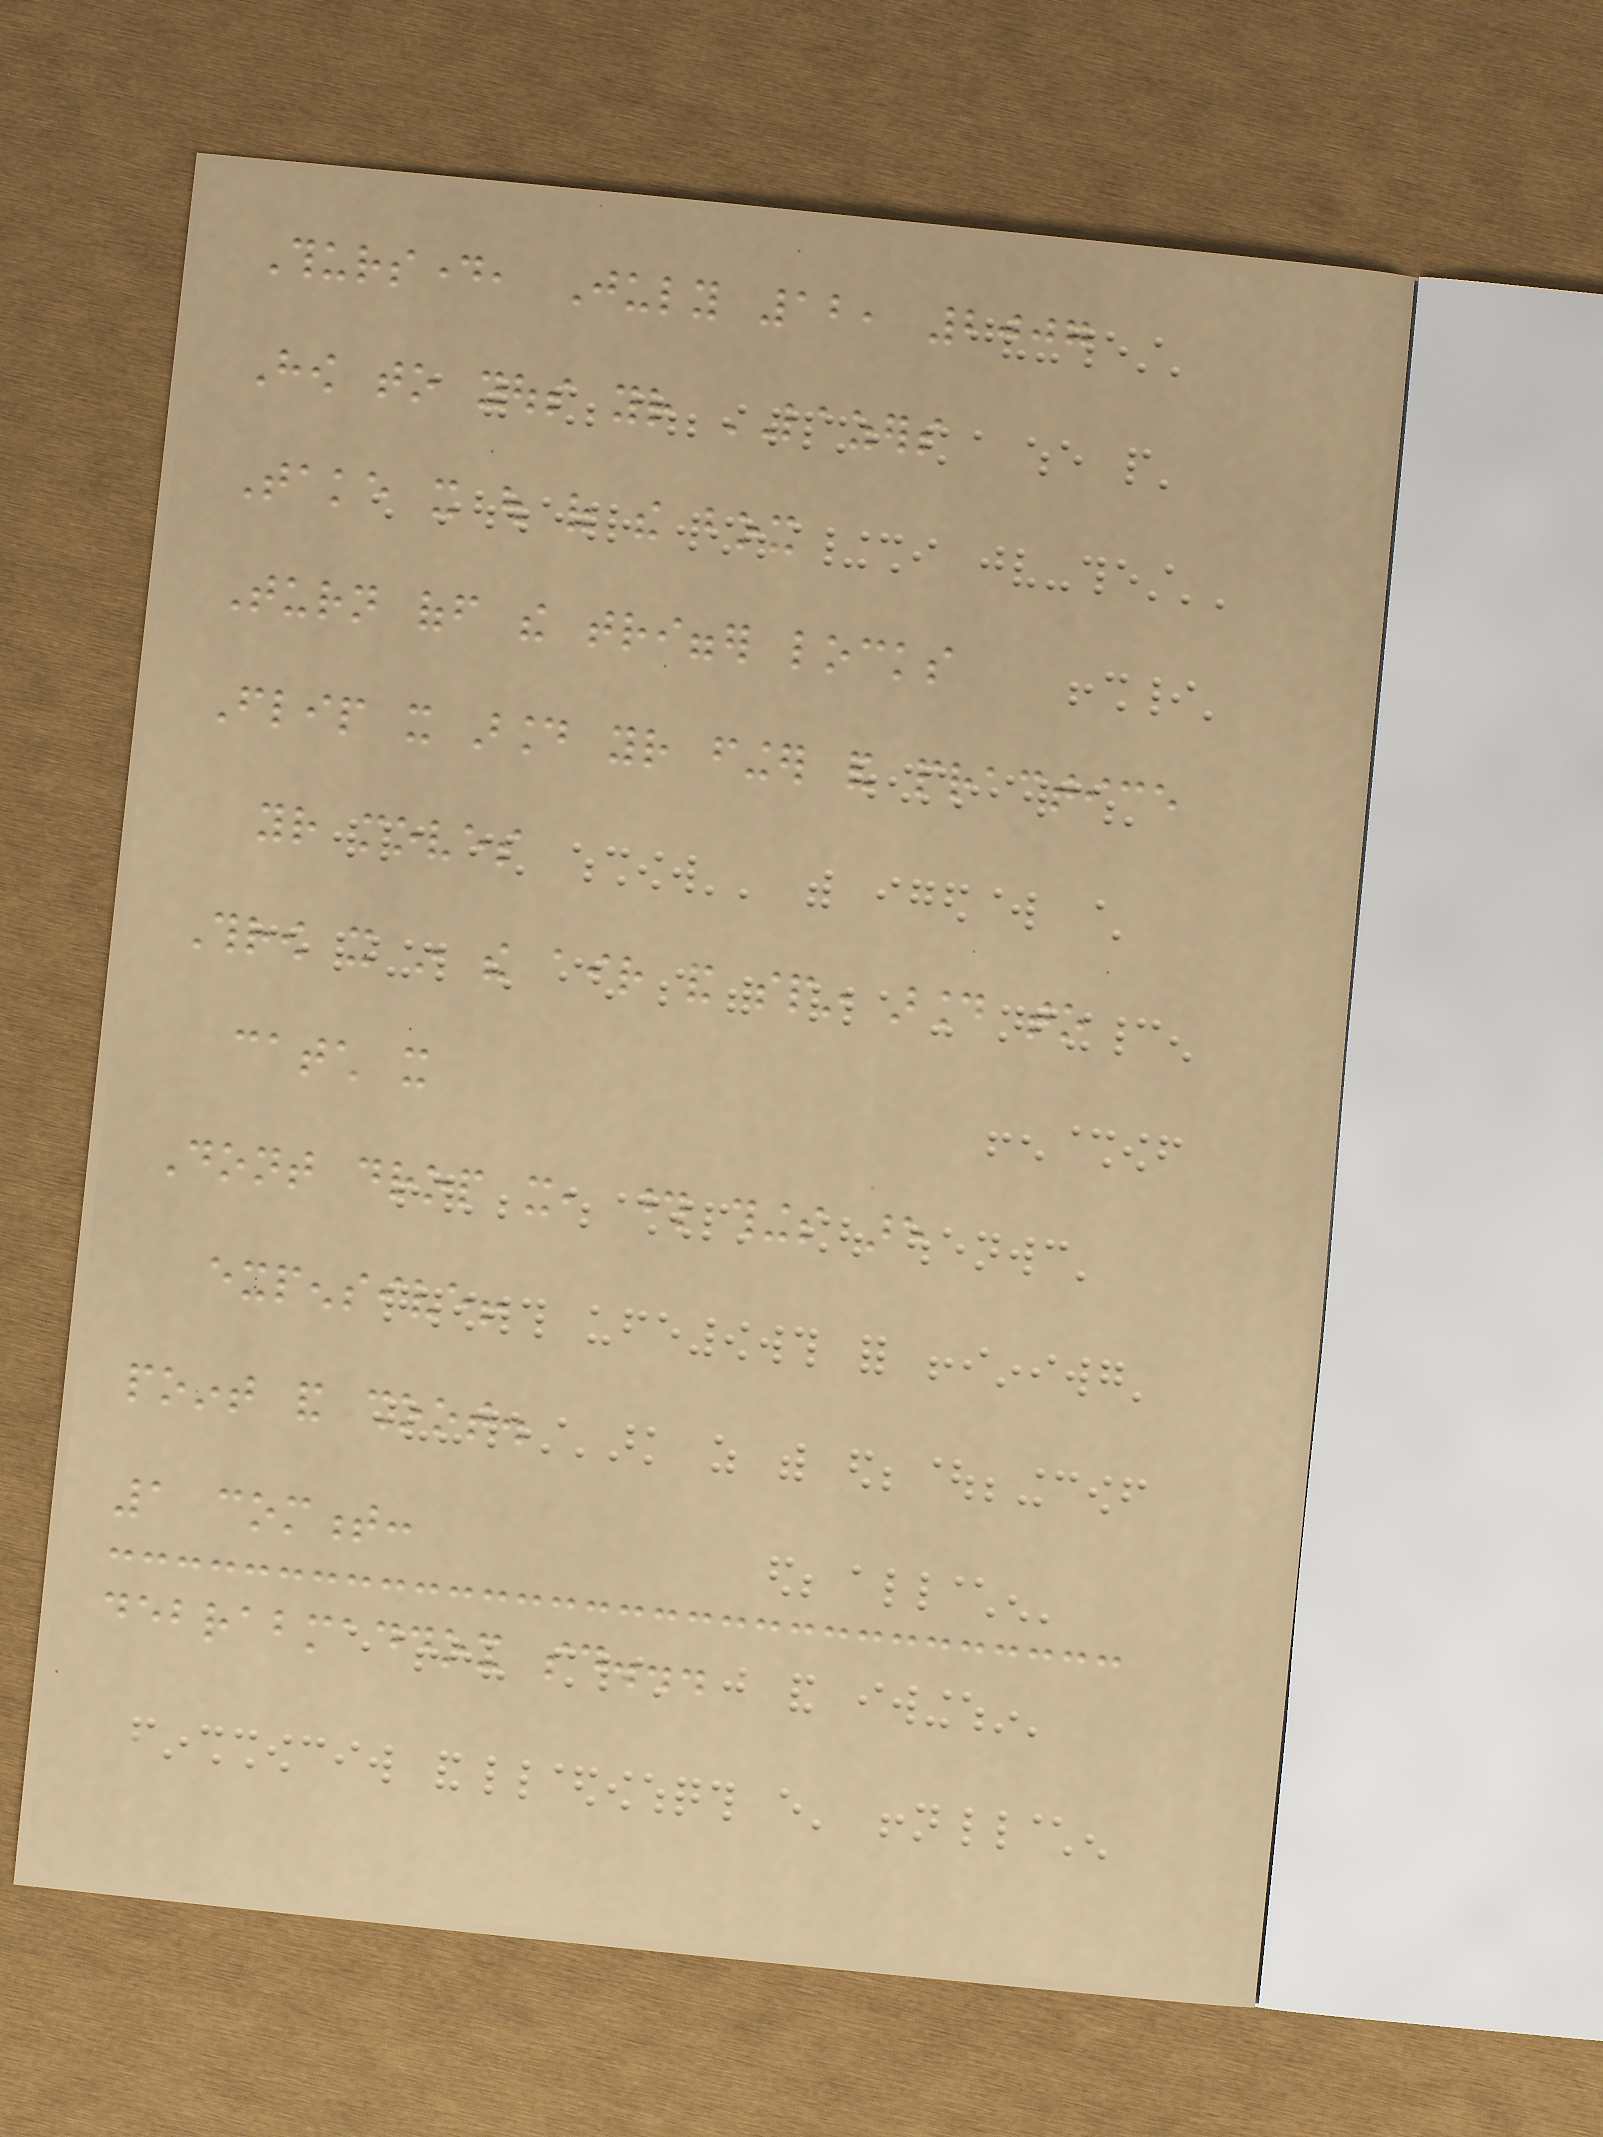Thursday, July 12, 2007
How to yous your LAZERS
Take it out of the box
Turn off the trigger locks
Flip it around your finger and practice
your moves
Throw it in the air and spin around to
catch it
Dont drop it, those things are
expensive!
point and shoot.
1 comment:
debrabmaddox said...
